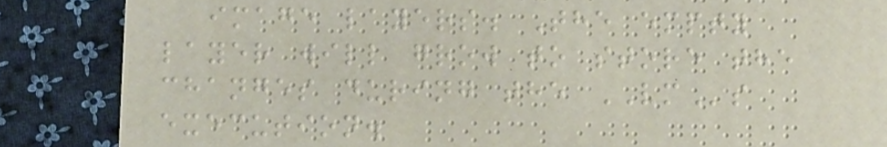image layers. The empty
layer will grow to store the
changes during the VMs
execution.
